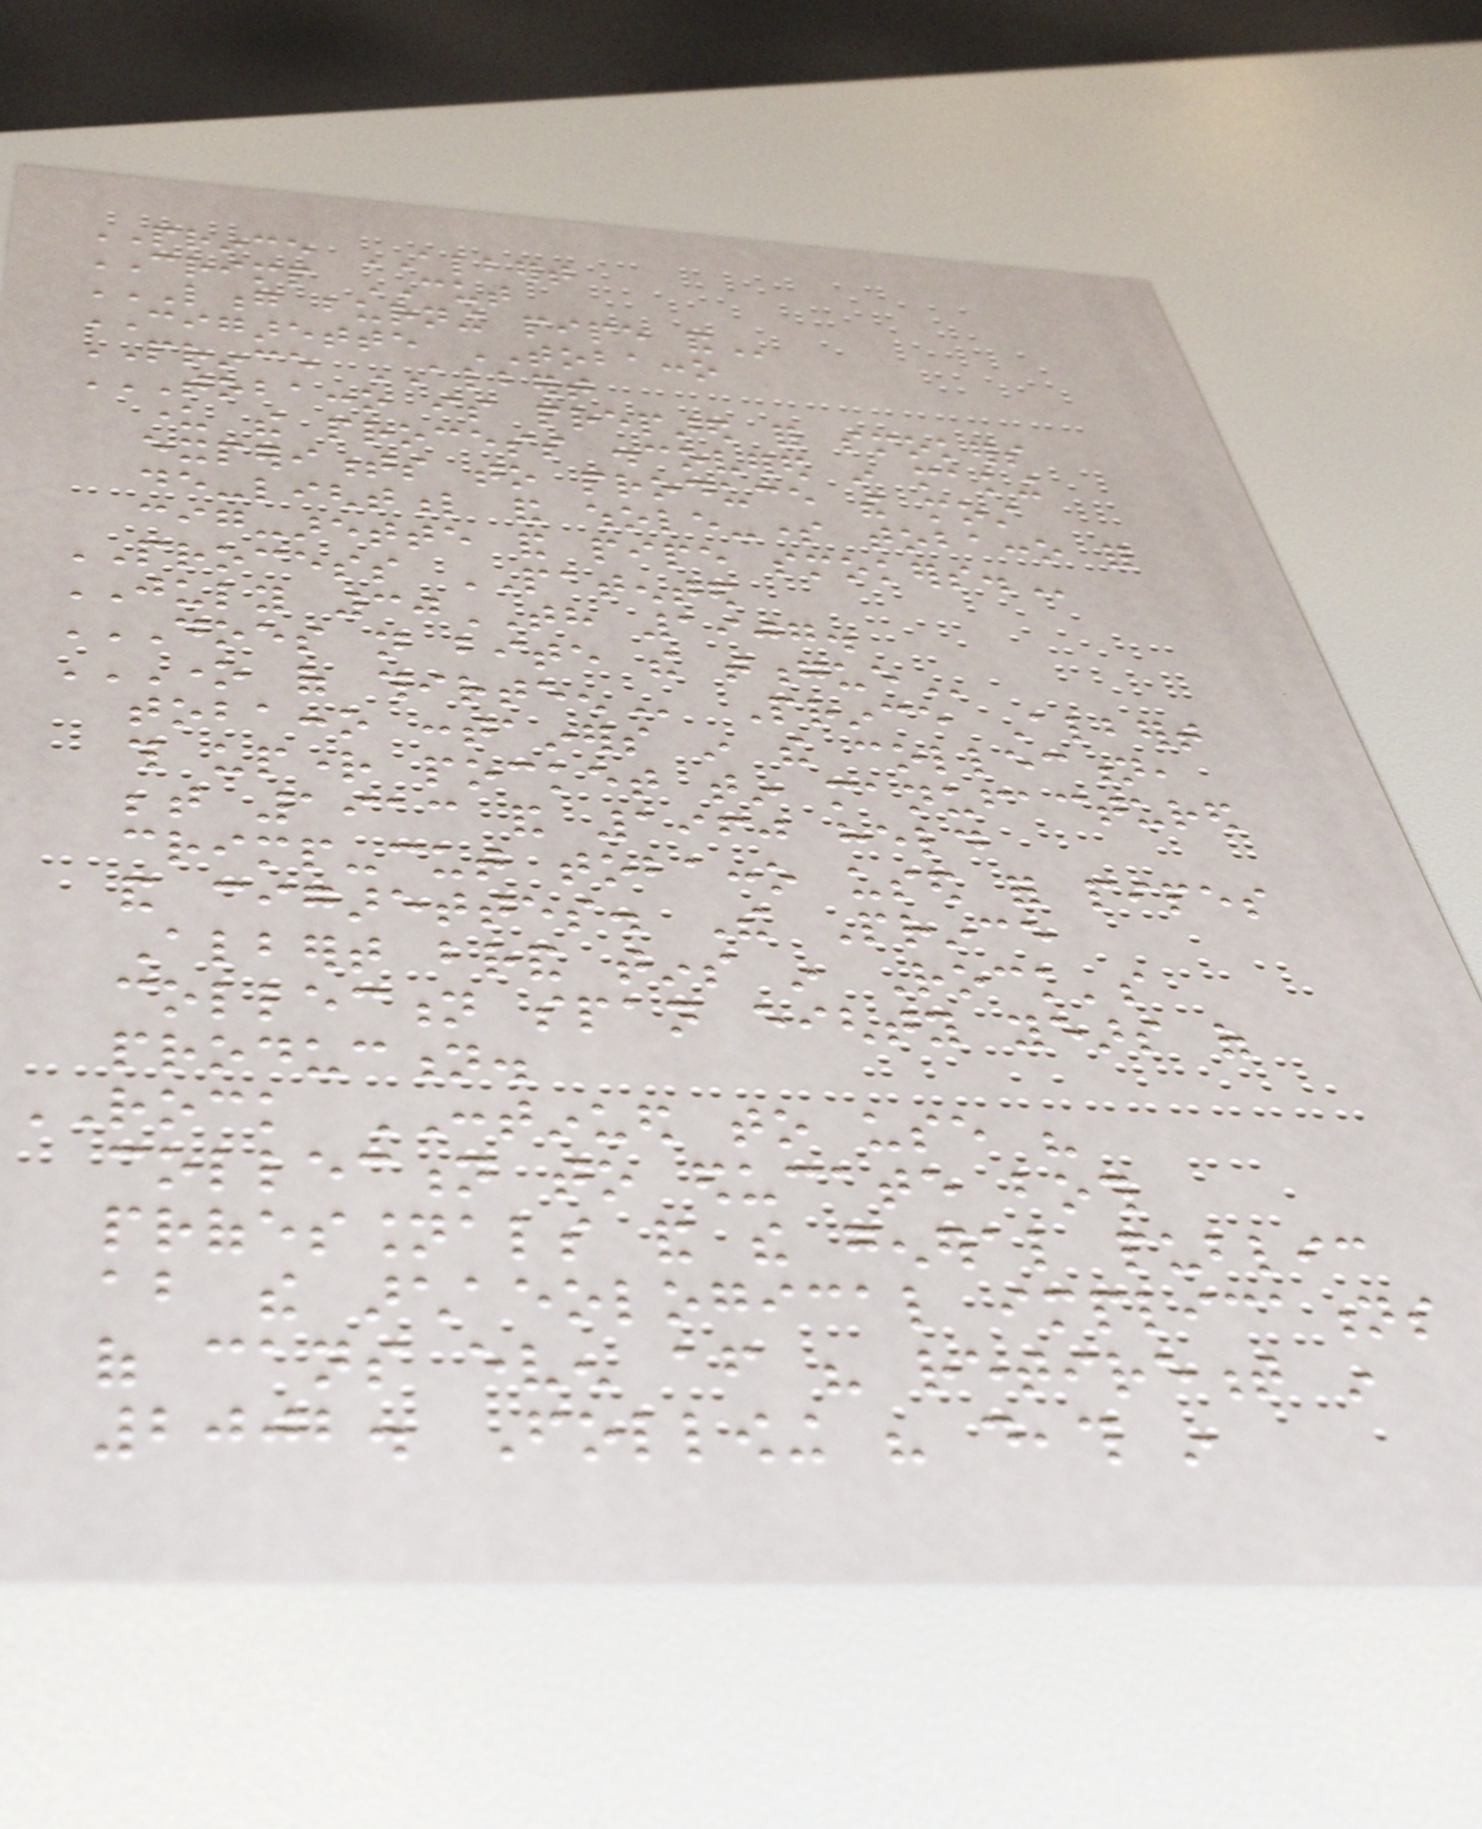PRINCE ALBERT
CRIMP CUT
LONG BURNING PIPE AND
CIGARETTE TOBACCO
PRINCE ALBERT
TOBACCO IS PREPARED FOR SMOKERS
UNDER THE PROCESS DISCOVERED IN MAKING
EXPERIMENTS TO PRODUCE THE MOST
DE-LIGHTFUL AND WHOLE-SOME TOBACCO FOR
CIG-ARETTE AND PIPE SMOKERS.
PROCESS PATENTED
JULY 30TH 1907.
DOES NOT BITE THE TONGUE
ONE OF THIRTEEN Prince Albert
tobacco containers in the collection,
this upright pocket tin manufactured
between 1913 and 1960 held
crimp-cut tobacco used for pipes
and cigarettes. The Prince
Albert brand tins in Rock's
collection span eighty years of
production.
ROCK CONTINUED to use his
collection to educate both
professionals and the general public
about the archaeological implications
of cans even after his retirement in
2002. Following his death in
